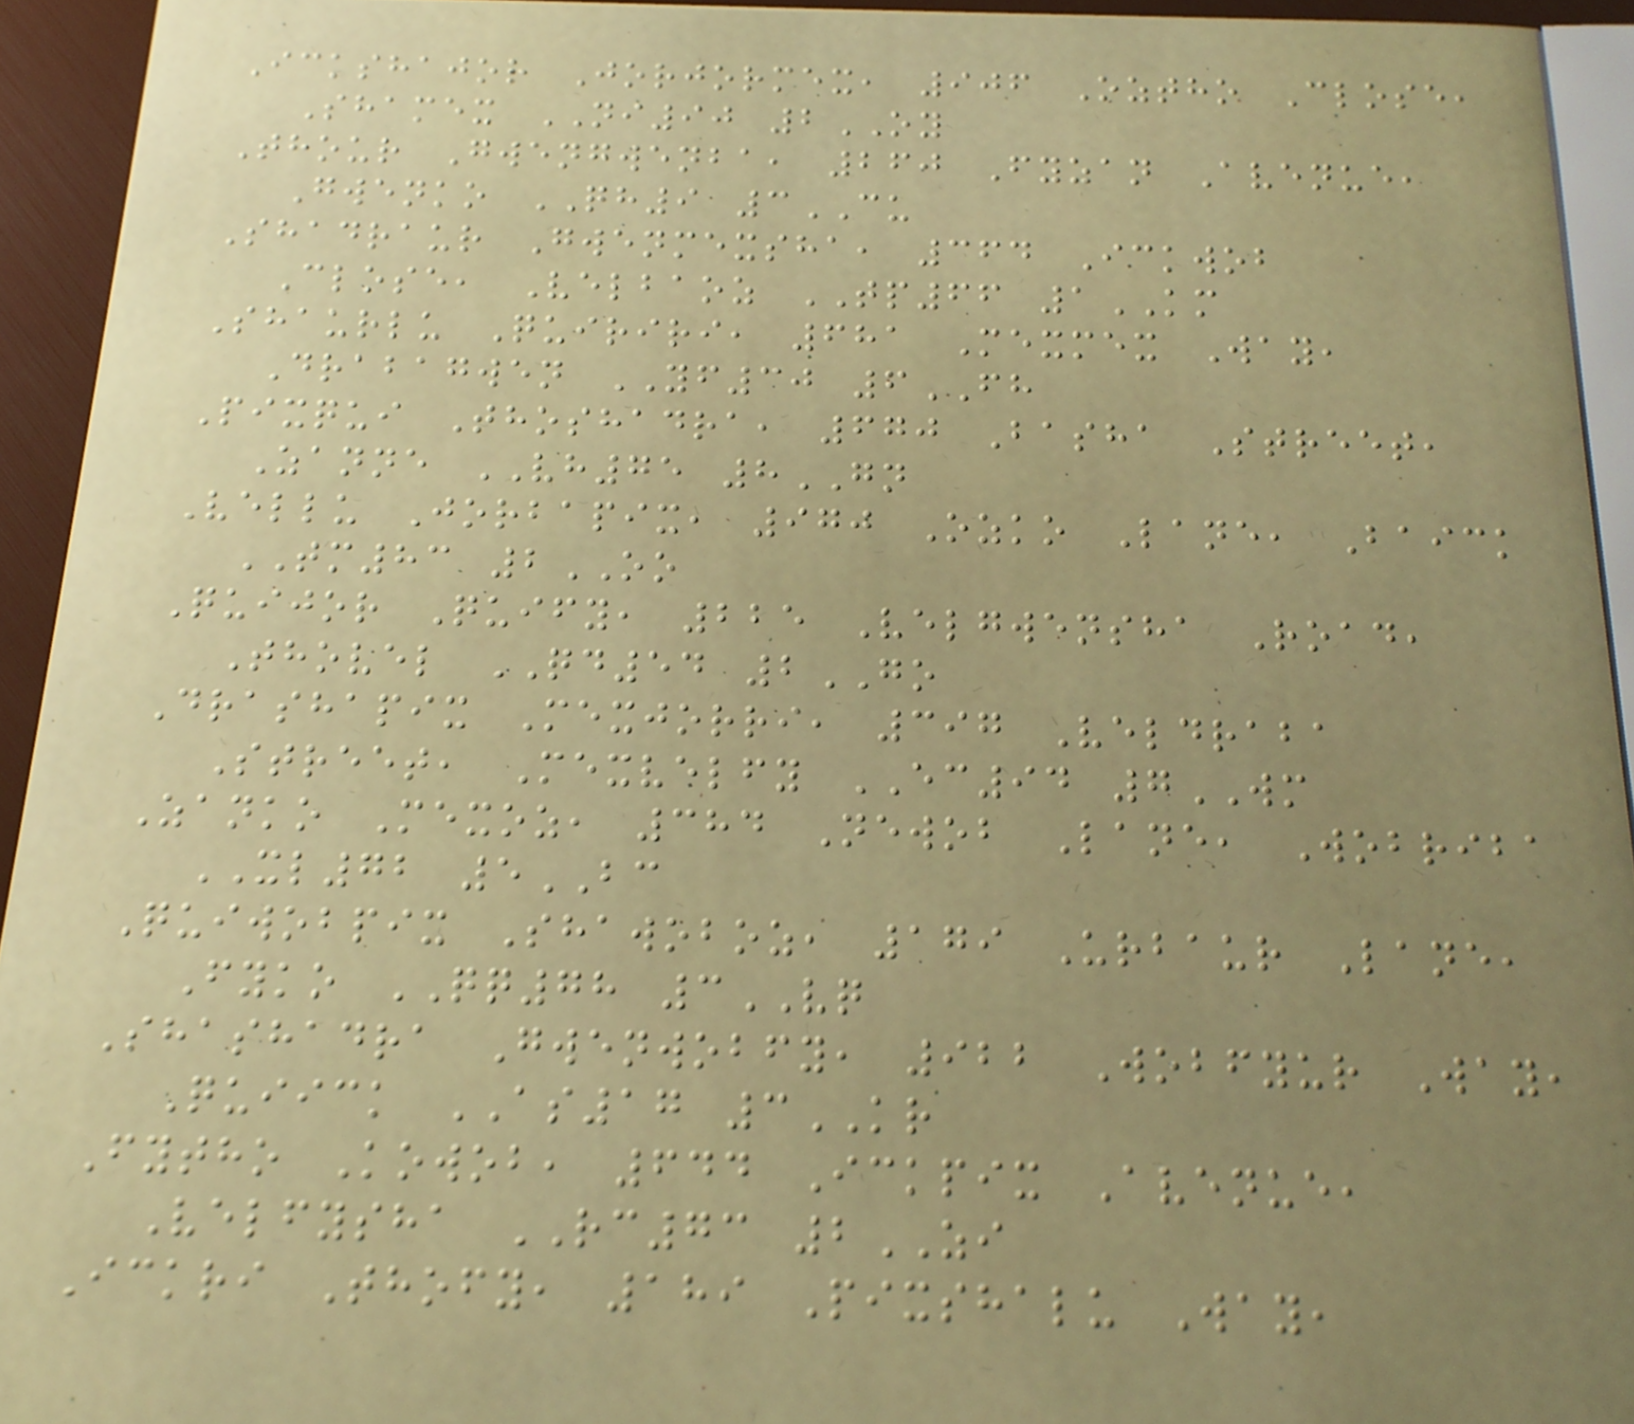Ickshajor Jorjormex, 906 Oztho Close,
Shamex NI90 2OY
Thour Gwengwenba, 260 Fyzan Avenue,
Gwenko QH9 3CU
Shadraur Gwenmexsha, 364 Ickwob
Close, Velbaoz TP66 1KM
Shaurlu Quiriri, 681 Mexmex Way,
Drabagwen YF30 6FH
Pixqui Thoshadra, 670 Basha Street,
Zanne VH75 8GN
Vellu Jorbapix, 970 Ozko Lane, Baick
TM83 2OO
Quijor Quify, 225 Velgwensha Road,
Thovel QD54 2GO
Drashapix Mexjorri, 397 Veldraba
Street, Mexvelfy EC94 7WM
Zanko Mexoz, 384 Newob Lane, Wobriba
XL72 5BC
Quiwobpix Shawoboz, 179 Urbaur Lane,
Fyko QQ78 3VQ
Shashadra Gwenwobfy, 922 Wobfyur Way,
Quiick AS17 3KR
Fytho Kowob, 644 Ickpix Avenue,
Velfysha RC73 2ZI
Ickri Thofy, 189 Pixshalu Way,
